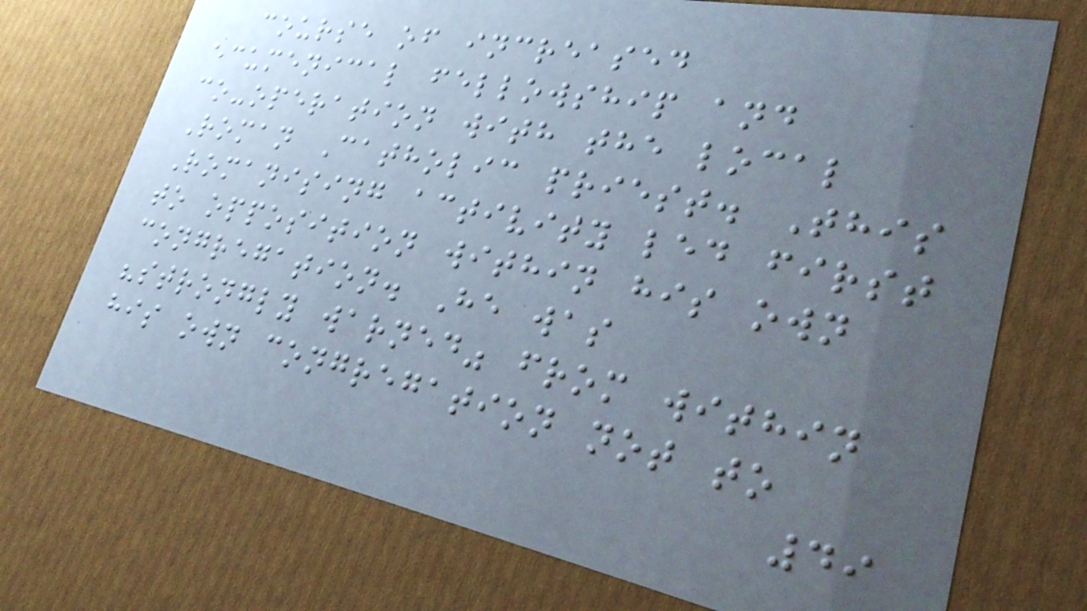course of increased
ecumenical fellowship and
co-operation with the local
Roman Catholic priest. This
Romanising activity led first
to opposition within his own
congregation. He was
"strongly warned" from within
his own congregation not to
49
